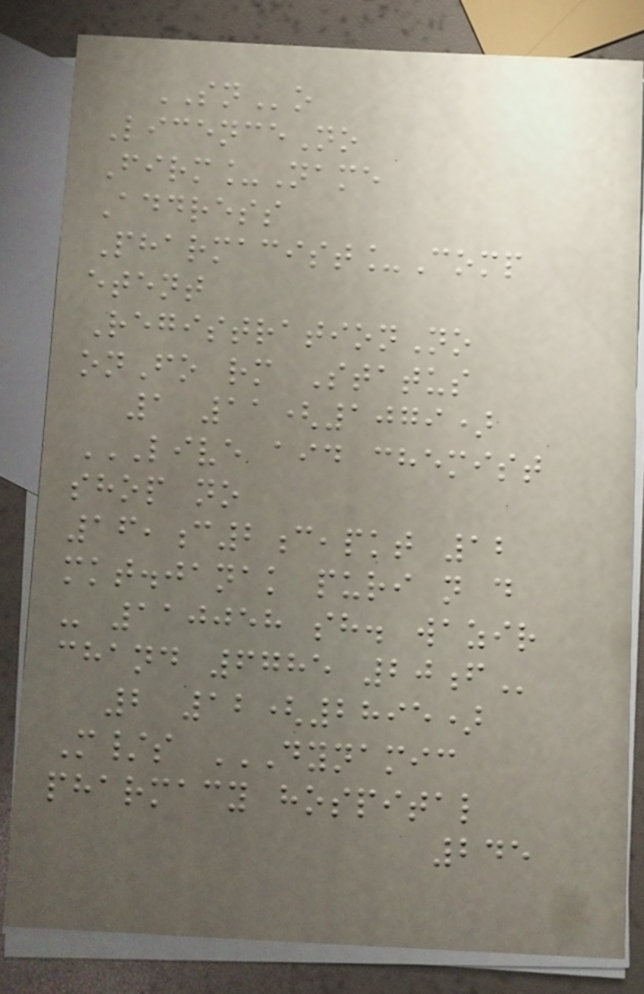SNo
LicenceNo
Firm_Name
Address
Pharmacist_Comp
etent
RegistrationNo
onFo rm Status
1 11(1079)
LIVE AID CHEMIST
SHOP NO
16,C2C,PKT 12
MKT.JANAK PURI N D
- 110058 SH. WAZIR
CHAND 6785 20F
2 12(2895)
M/s DYNAMIC
PHARMACY HOSPITAL
245
